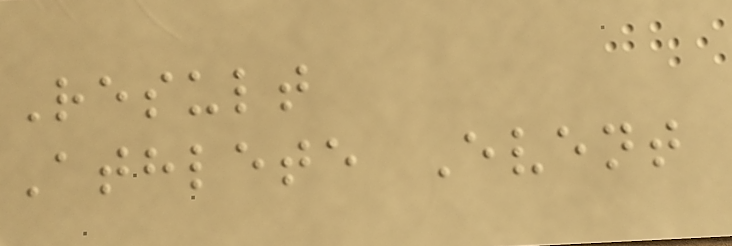Result
Athlete Event
